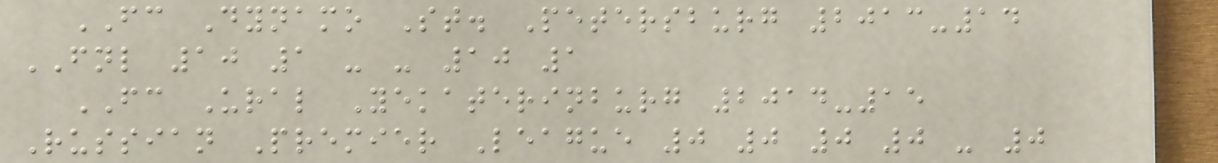FC Dynamo St. Petersburg 2013-14
FNL 10 1 - - 10 1
FC Ural Yekaterinburg 2014-15
Russian Premier League 0 0 0 0 - 0
